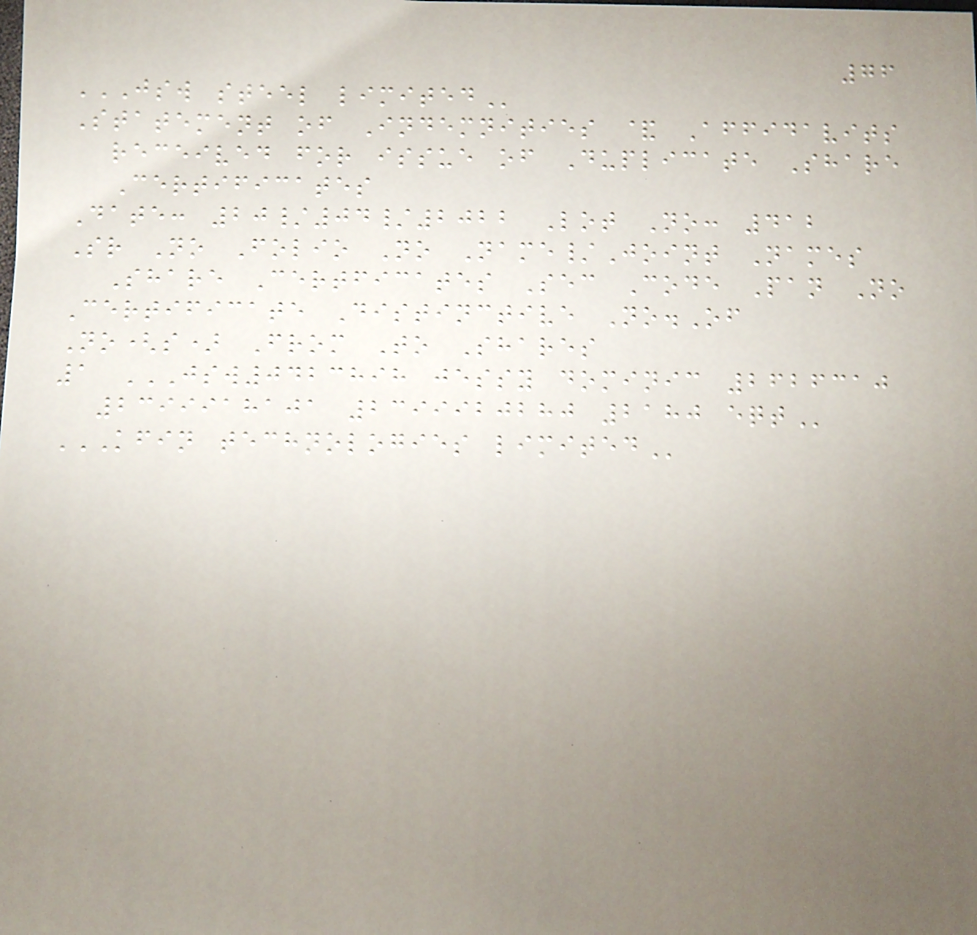76
JSW STEEL LIMITED
Statement of Indemnities & Affidavits
received for issue of Duplicate Share
Certificates
Date: 20/04/2022 Lot No: 412
Sr No Folio No Name/Joint Names
Share Certficates Sec Code Pan No
Certificate Distinctive No.Of
No(s) From To Shares
1 JSW0423898 JESSY DOMINIC 2626310
2399918101 2399920280 2180 EQT
KFIN TECHNOLOGIES LIMITED
